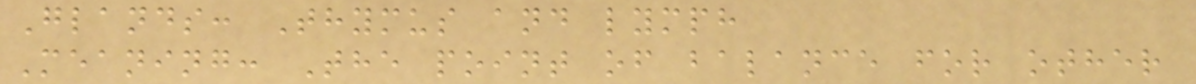Glands: Thymus and lymph
Meaning: The point of balance for other
